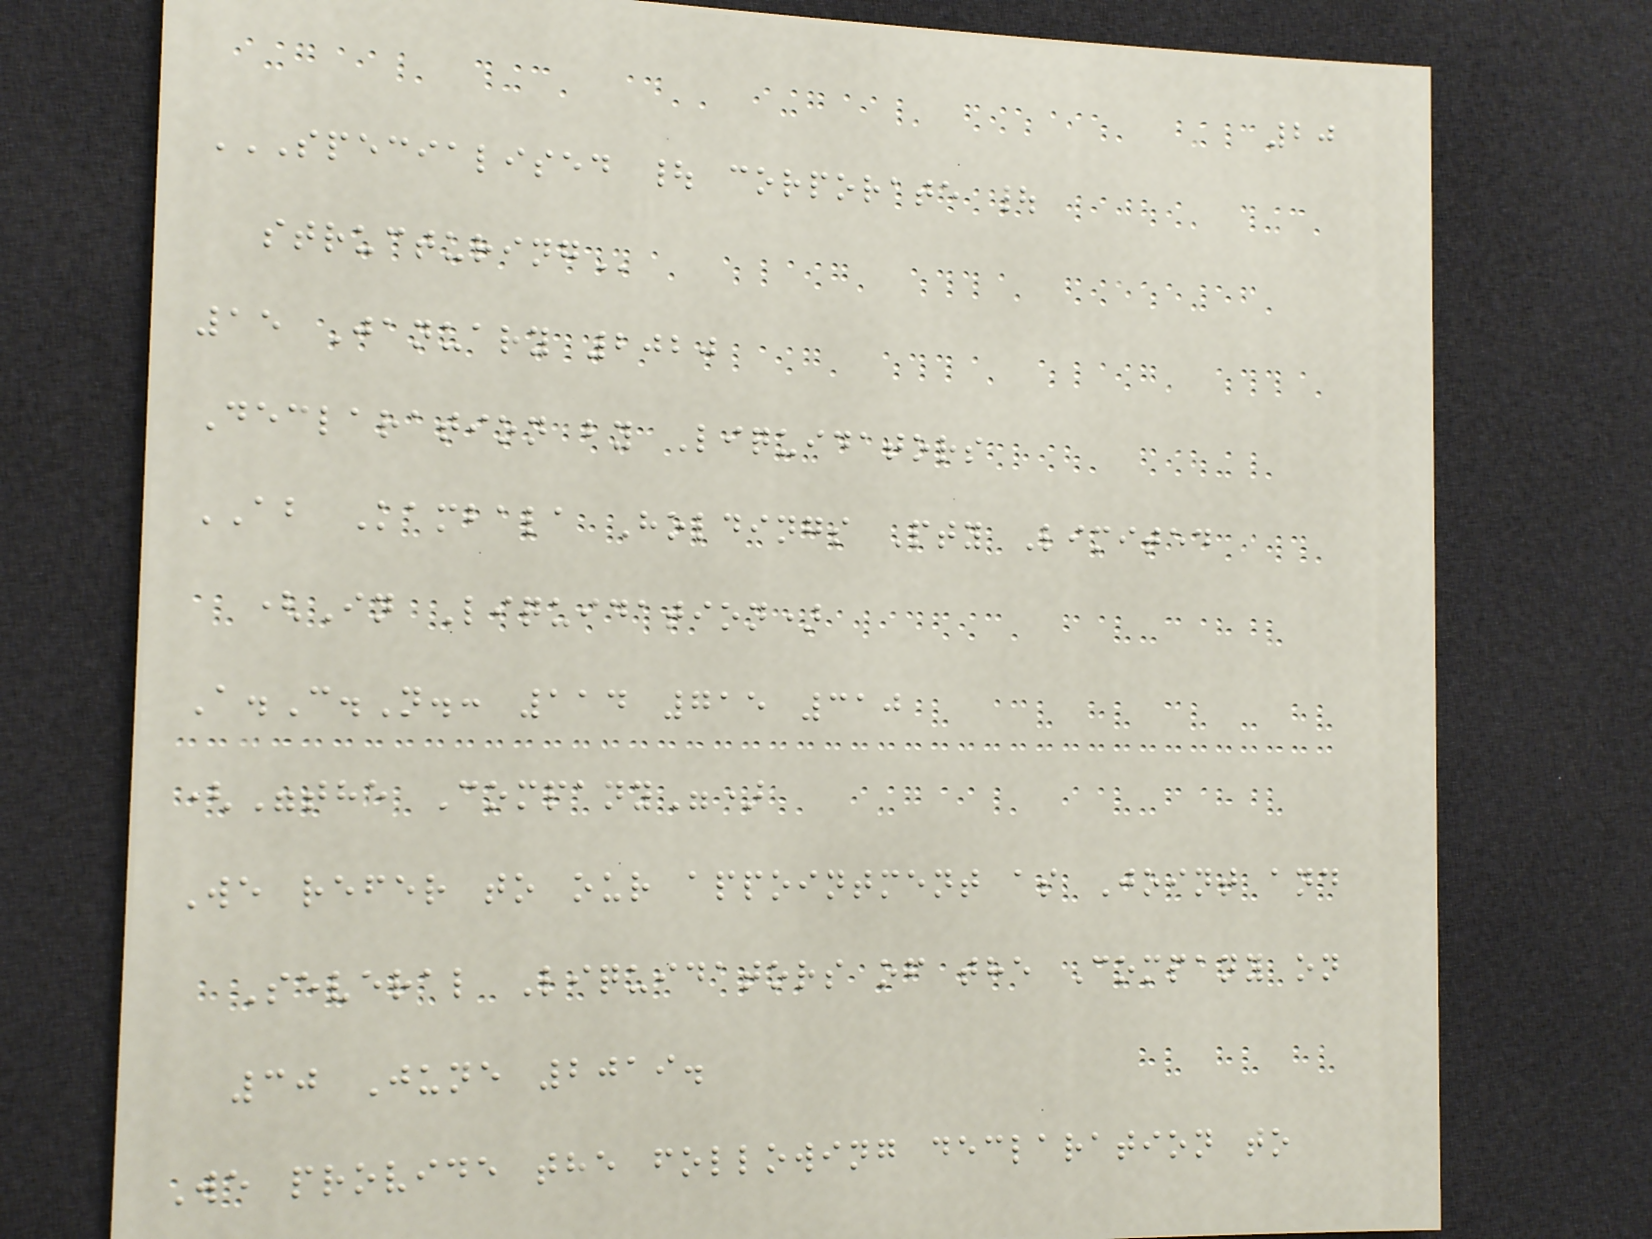20
SPECIALISED | CORPORATE |
STRUCTURING
15 January 2020
Declaration by Liquidators
AB Kambala Holdings Pty Limited
(In Liquidation)
A.C.N.: 114 715 310
("the Company")
We refer to our appointment as Joint and
Several Liquidators of the Company on
30 June 2019.
We provide the following declaration to
